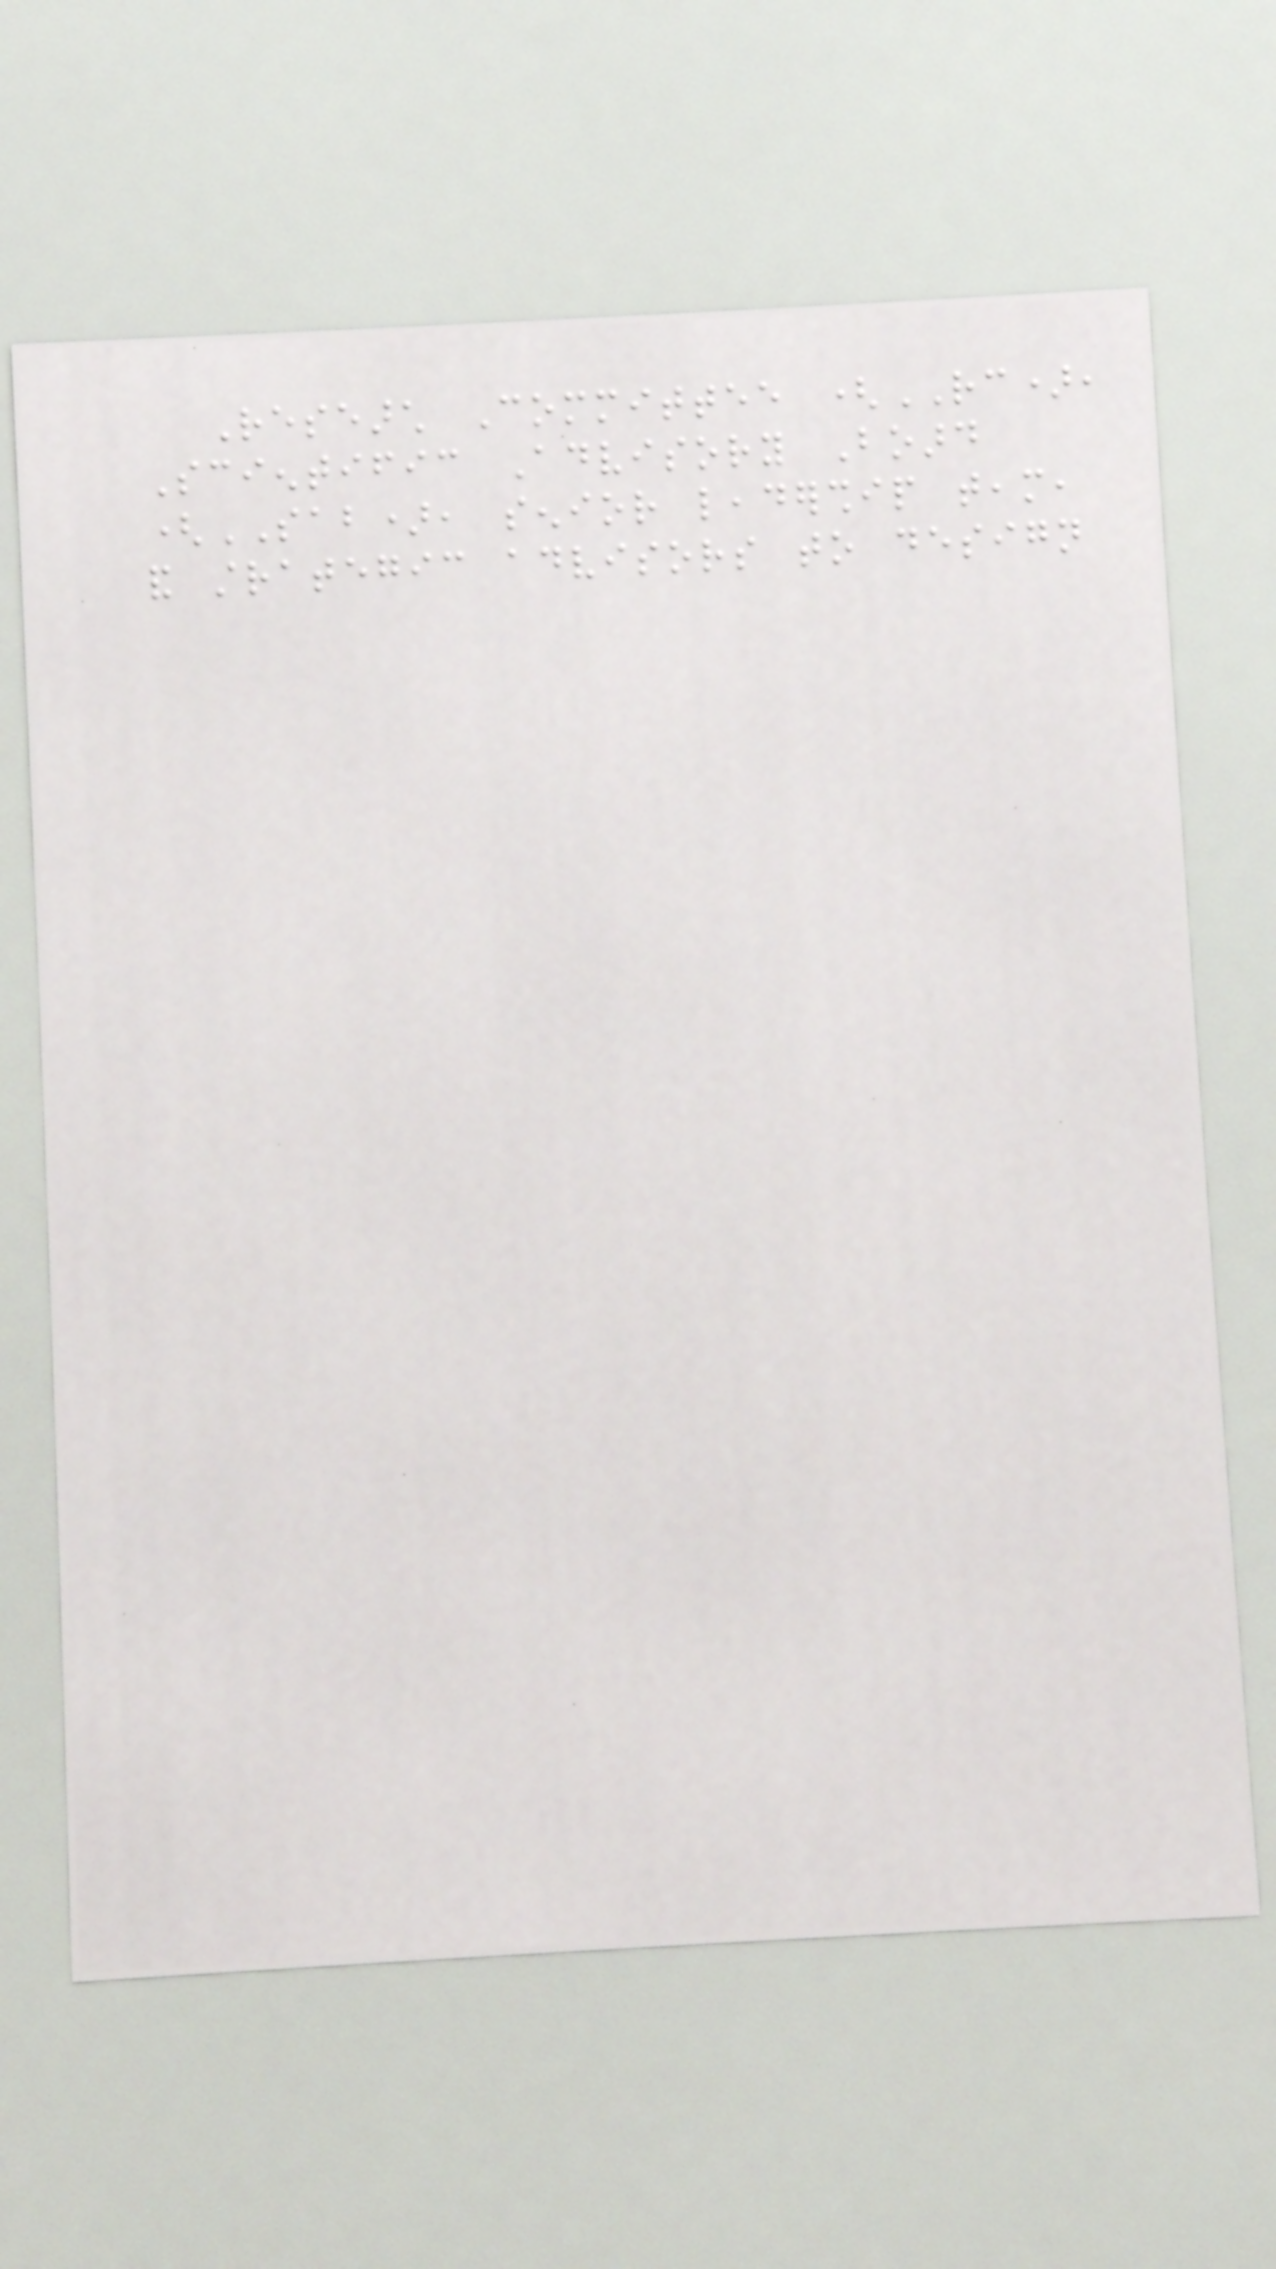Research Committee (RC),
Scientific Advisory Board
(SAB), senior leadership team,
and strategic advisors to design
